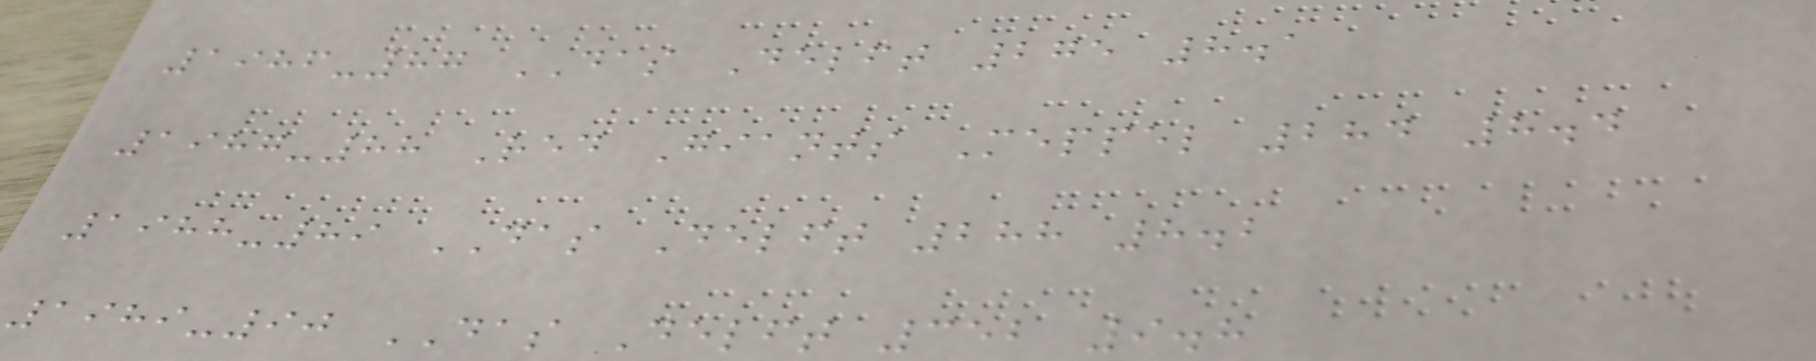1986-87 DAS Delft 275 8.1
1987-88 Red Giants Meppel 284 8.4
1988-89 DAS Delft 288 8.2
1989-90 DAS Delft 352 9.8
